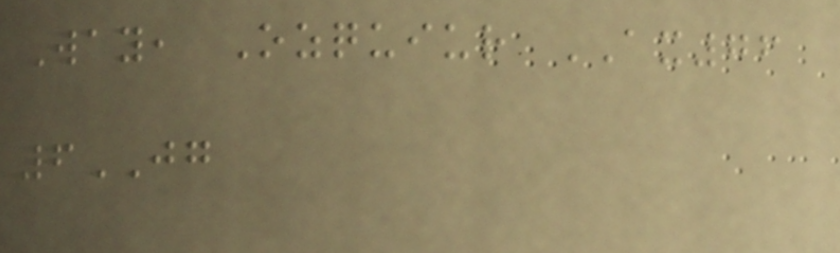Way, Ozquiur AX76
6JG
